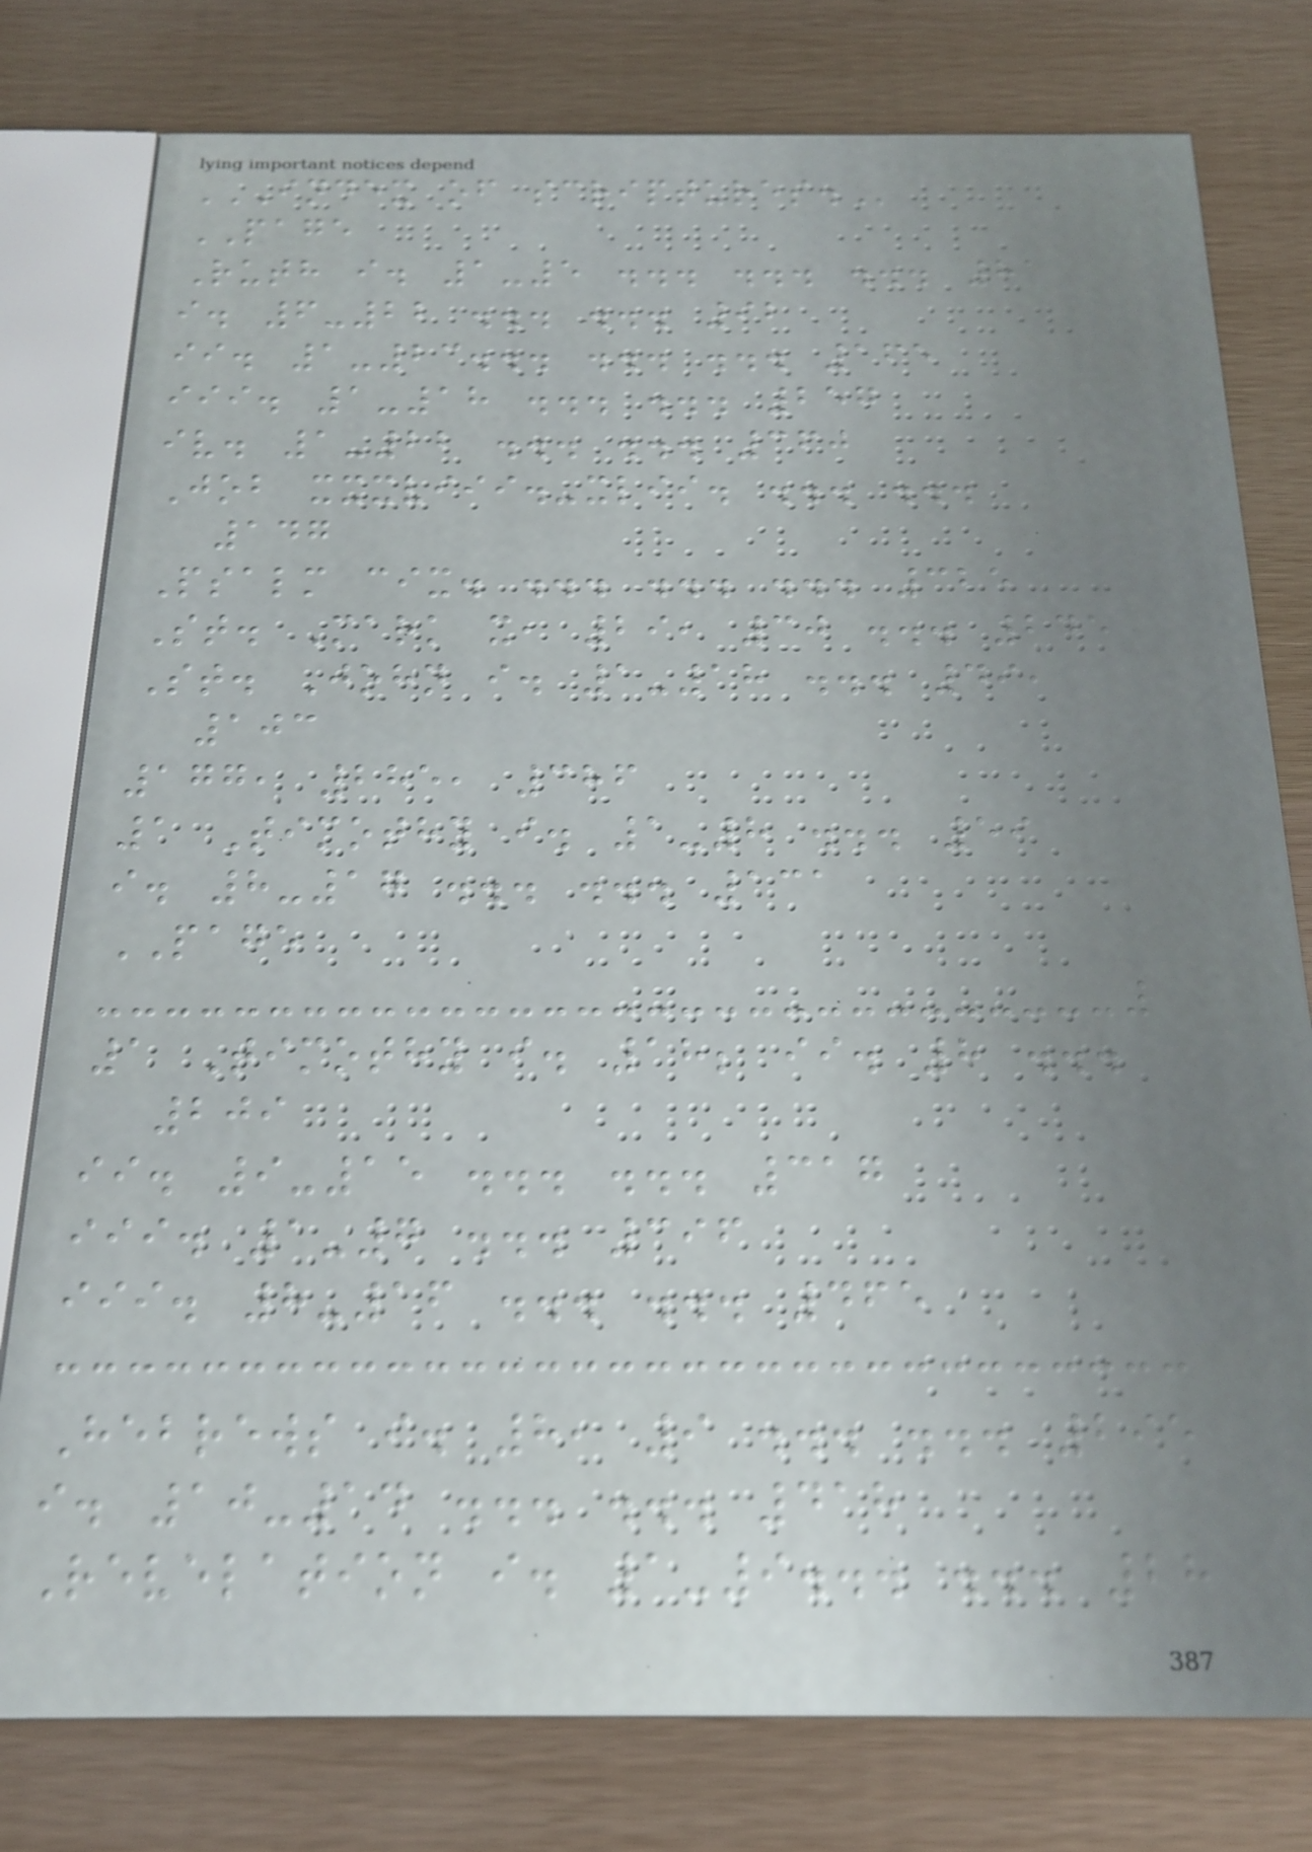INDEX OF SCRIPTURES.
PAGE
Ruth i. 1-5 ... ... ... 81
i. 6-22 ... ... 92
ii. 1-23... ... ... 165
iii. 1-18 ... ... 257
iv. 1-22 ... ... 360
Job xxxviii.-xlii. ... ...
147
Psalm cix. ... ... ... 325
St. Mark x, 29, 30 ... 245
St. John i. 1-18 ... 49,
103
177, 285, 386
1 Timothy i. 1-8 ... 59
i. 8-17 ... ... 131
PAGE
1 Timothy i. 18; ii. 8 ...
209
ii. 9-15 ... ... 317
iii. 1-7 ... 396
iii. 8-16 ... ... 465
Hebrews i. 8, 9 ... ... 295
i. 10-14 ... ... 418
Revelation i. 1-9... ... 28
